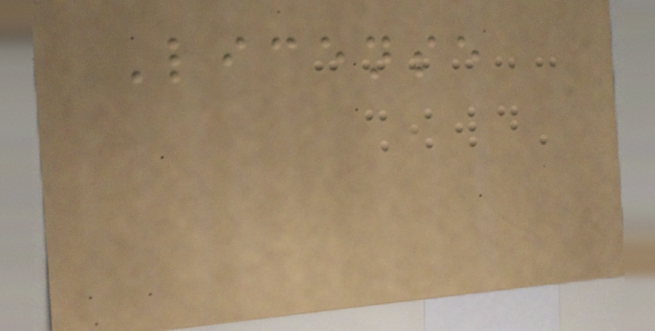License
